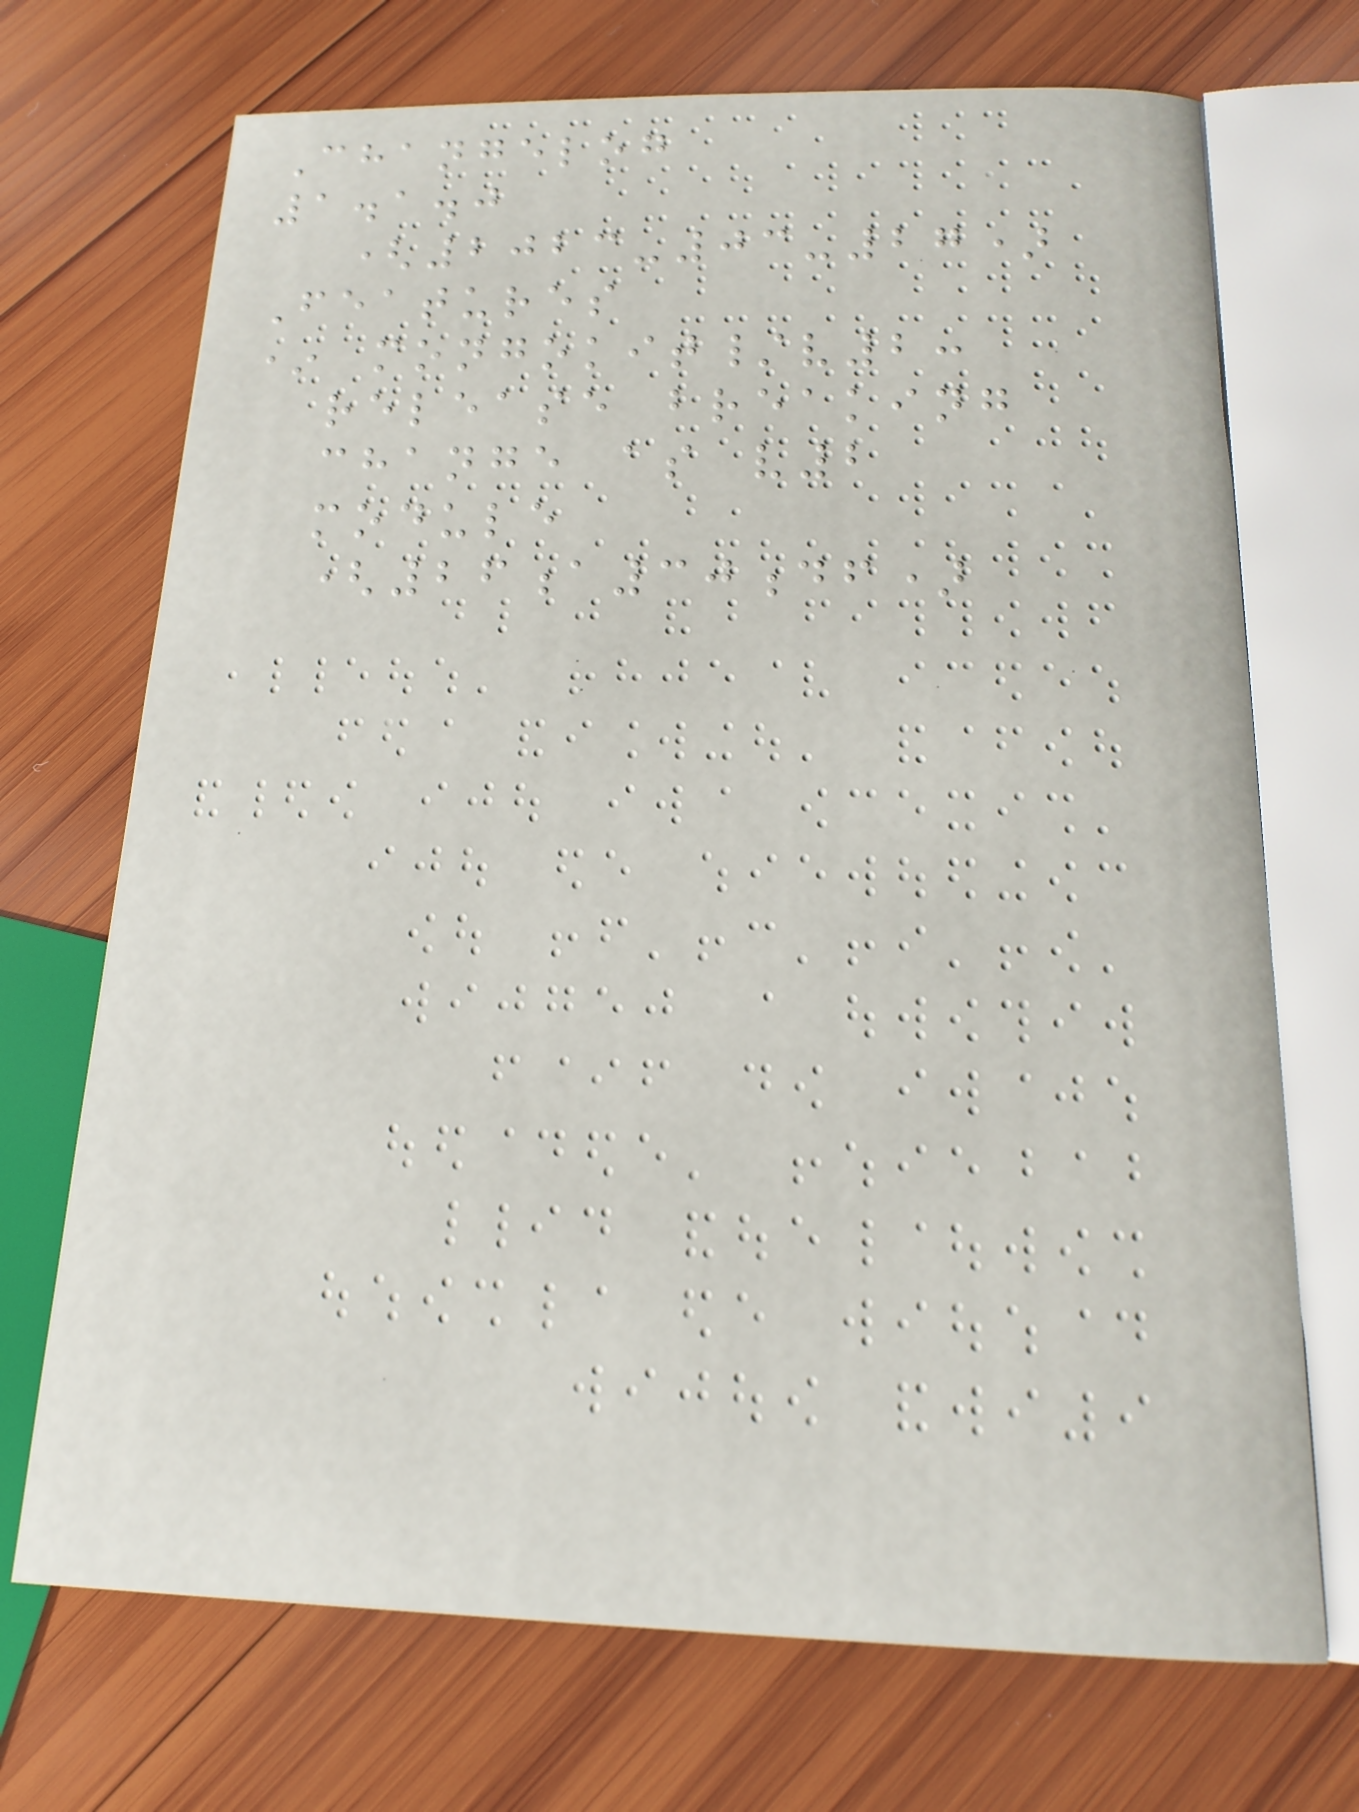Changelog
1.1.0
(2023-03-27)
Features
* mongokit/v2:
release breaking
change as v2
module
(26a30df)
